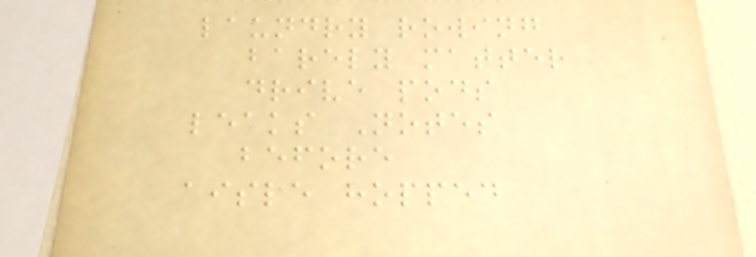laundry rowing
barely matter
drive pods
leaks Notes
before
aisle hopped
